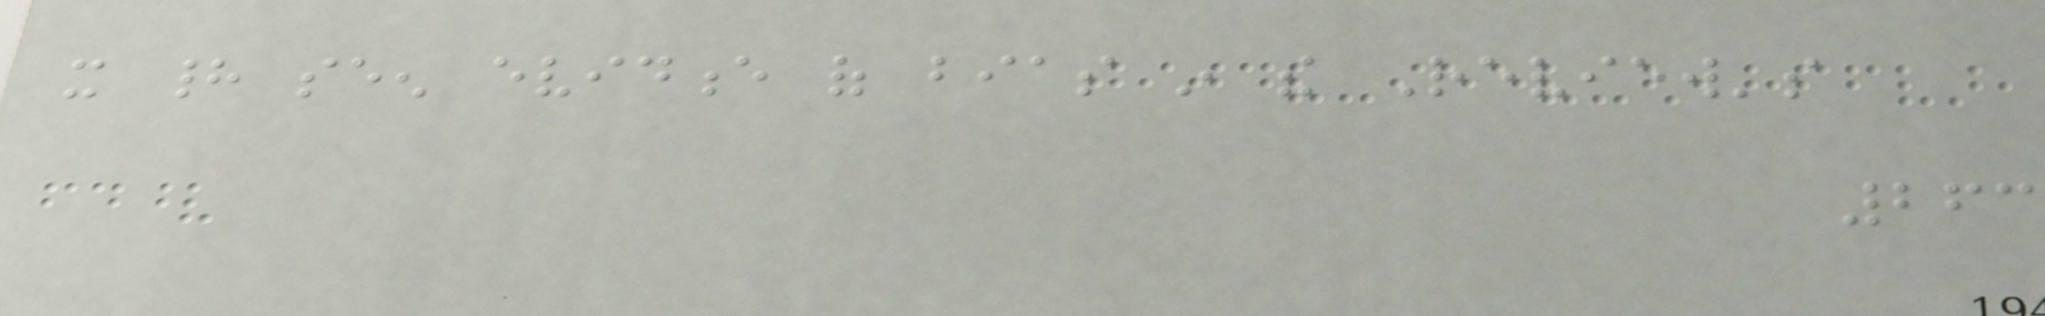it had seen evidence of bias in the Review's
263
